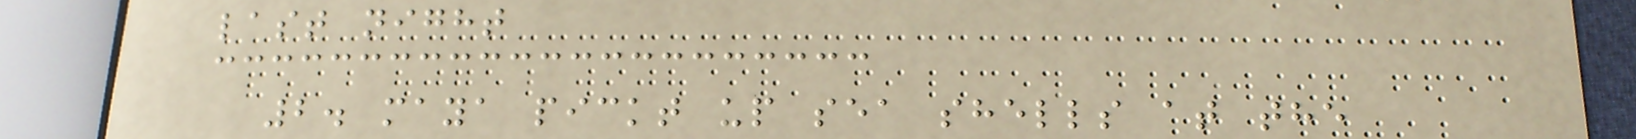last night
2. maya pickt up sea shells at the
